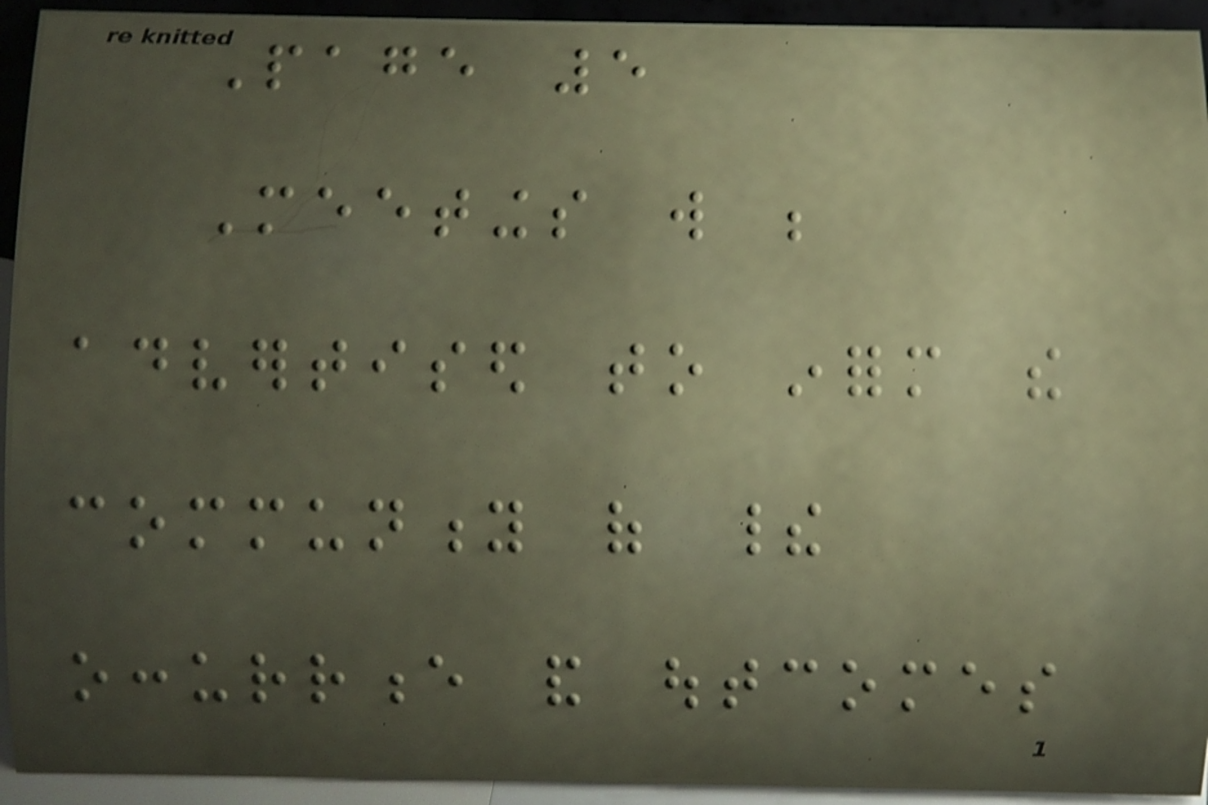Page 5
Meetings will be
advertised to inform the
community of their
occurrence and outcomes
